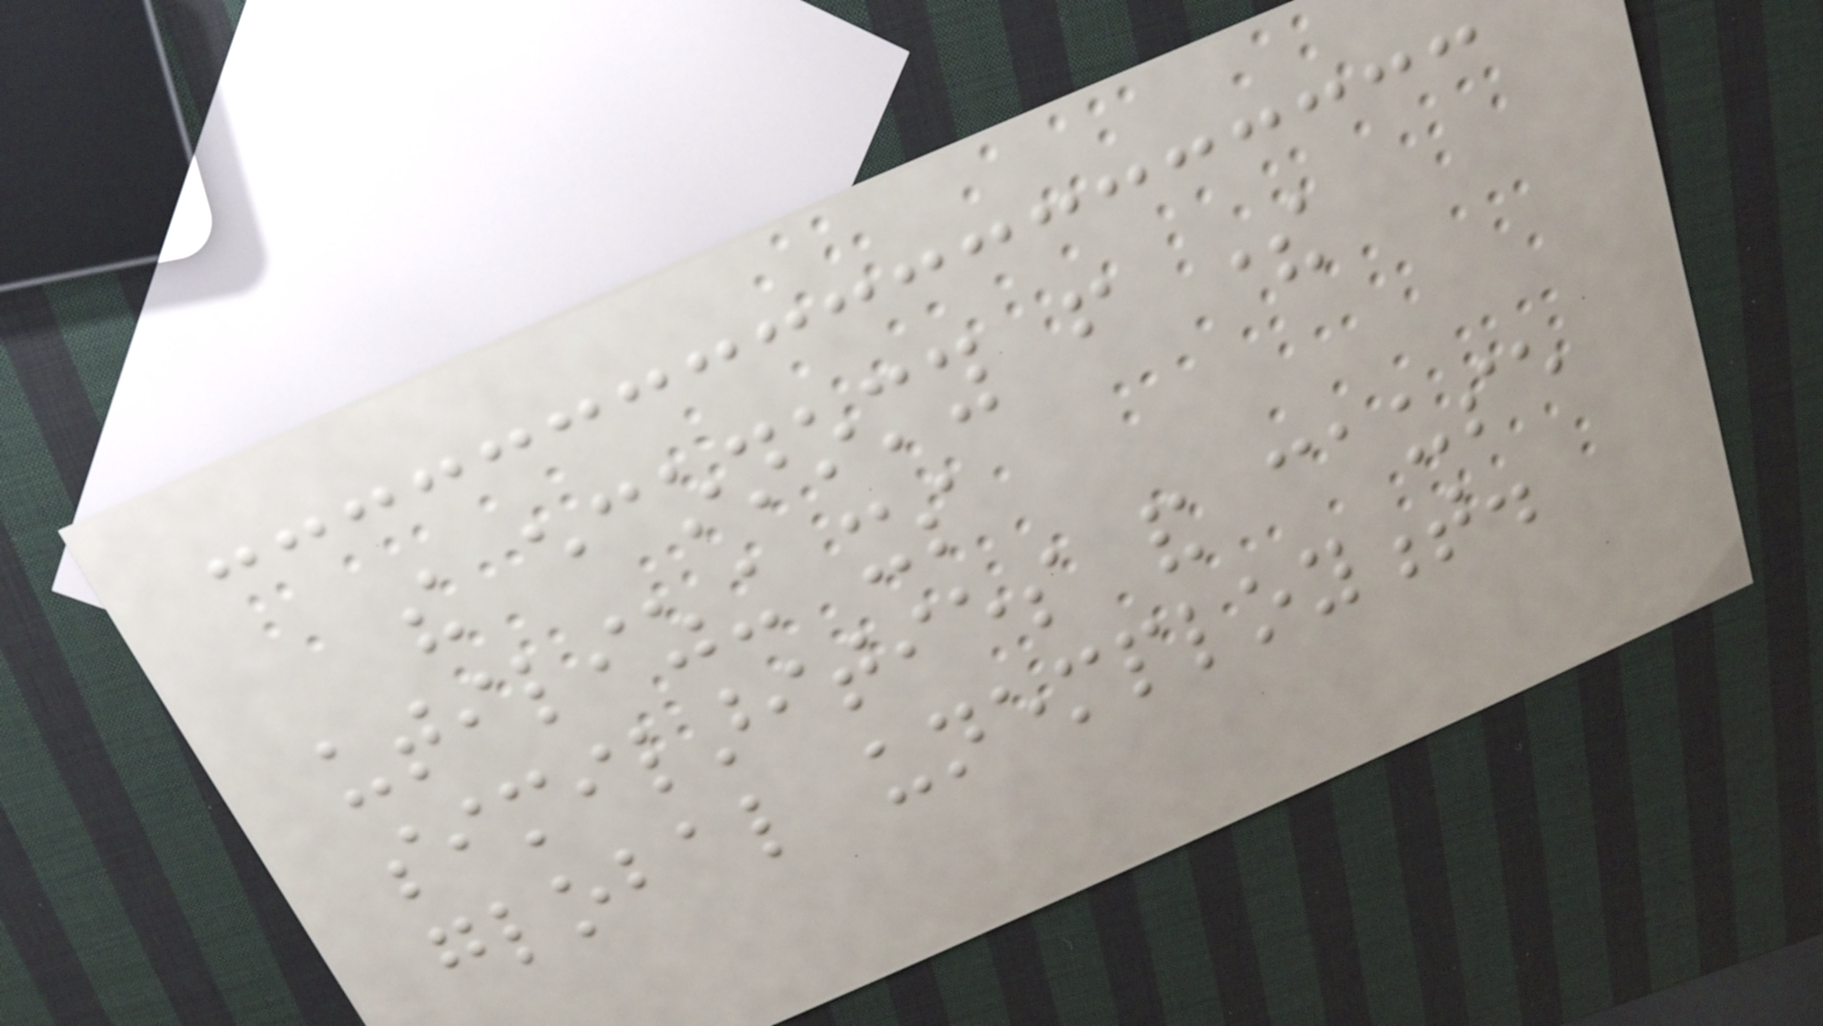the economy from there
utilizing its
similarities and cause
global unemployment.
